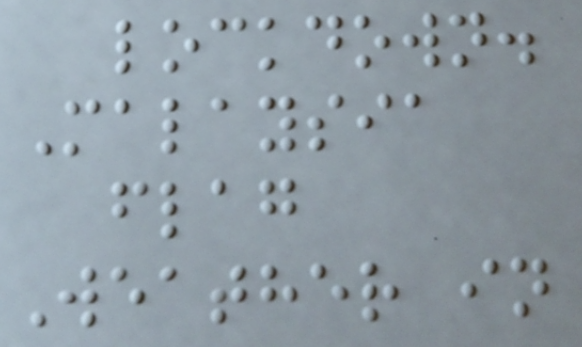lockdown.
Malaysia
flag
Weather in
